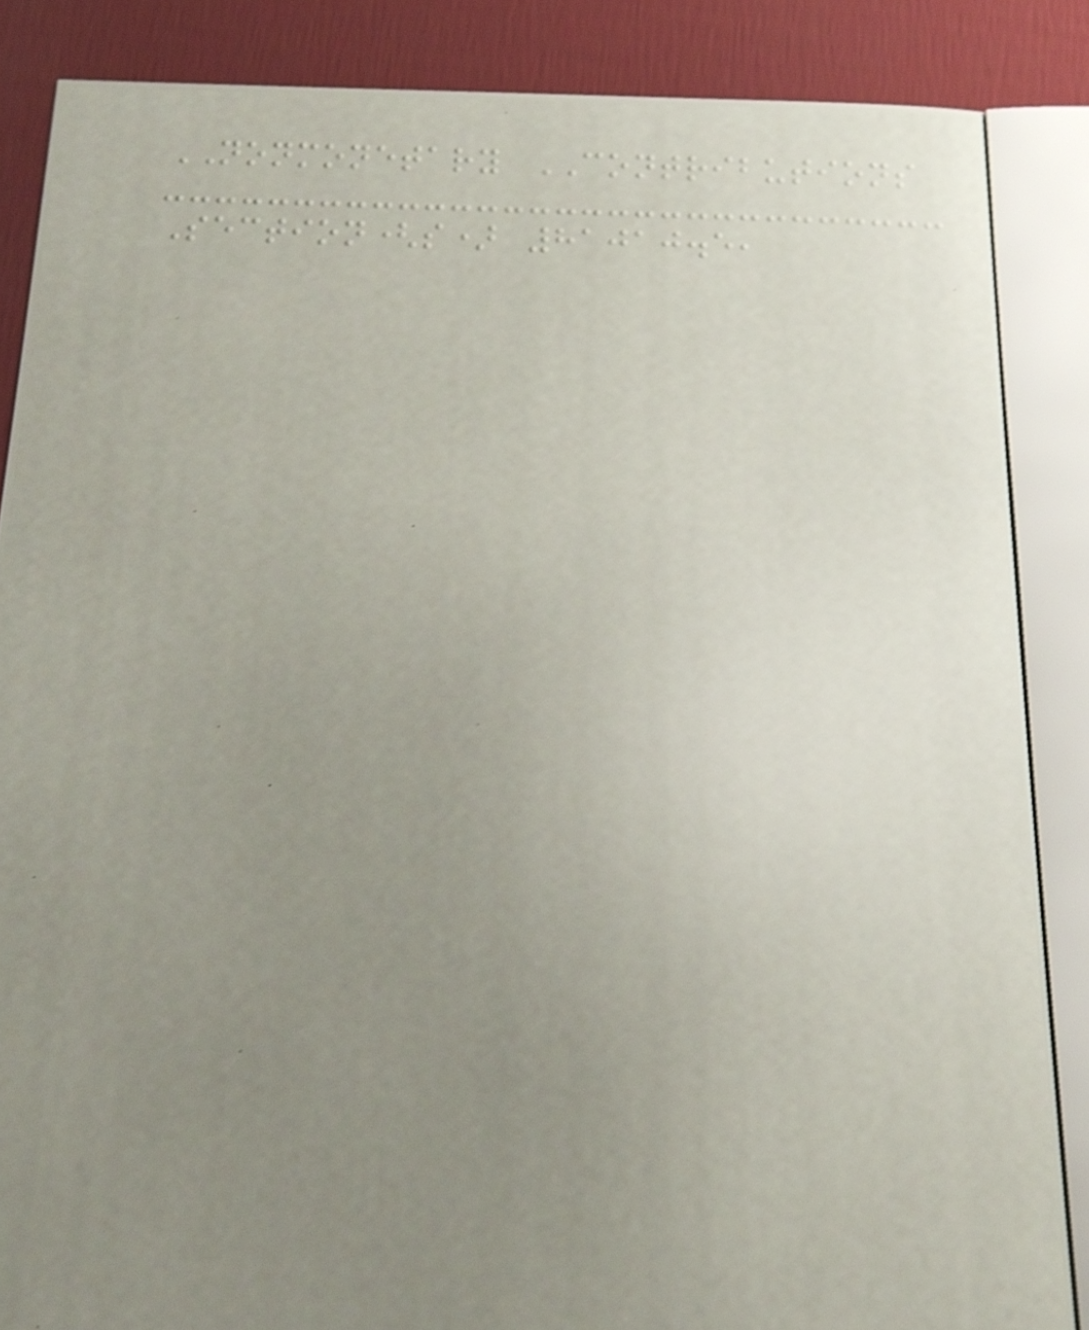NONMONETARY CONTRIBUTIONS
Section(s) 81010.5,
